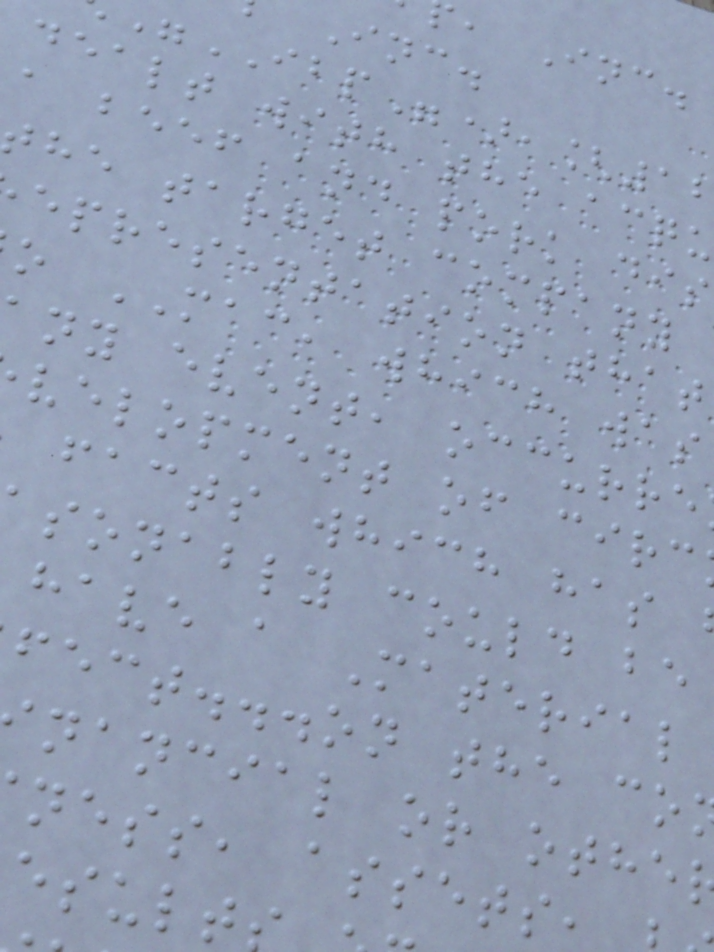, Inc.
Inc.
dealt with the acqu
a beef and pork dis
he target company
epresentation that
o MAC, which was
ny event, occurre
velopment of circ
facts which has
sonably could be
have a Material
fect...on the co
nancial or othe
ness, assets,
